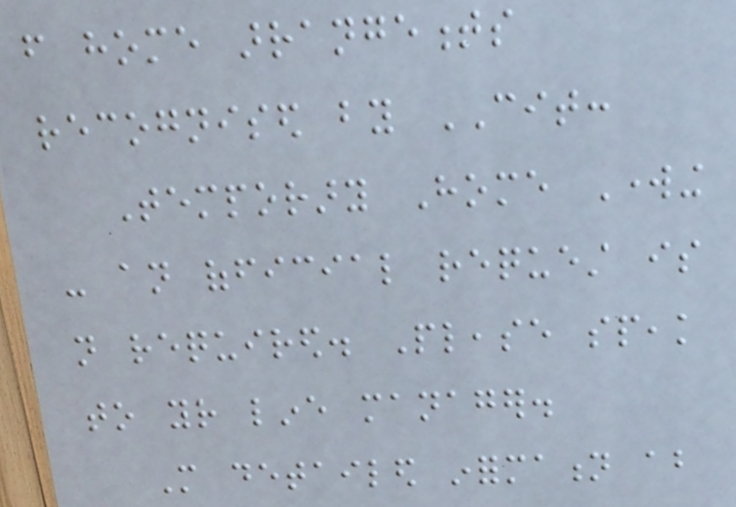from home arrangements
recognised by CIT:
Temporary Home Working
- an official request is
not required. Please speak
to your line manager.
More detailed information about
